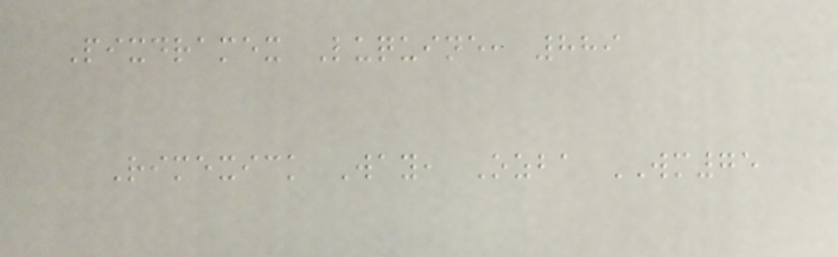Pixdramex Luquine, 889
Rimexick Way, Ozba WM75
